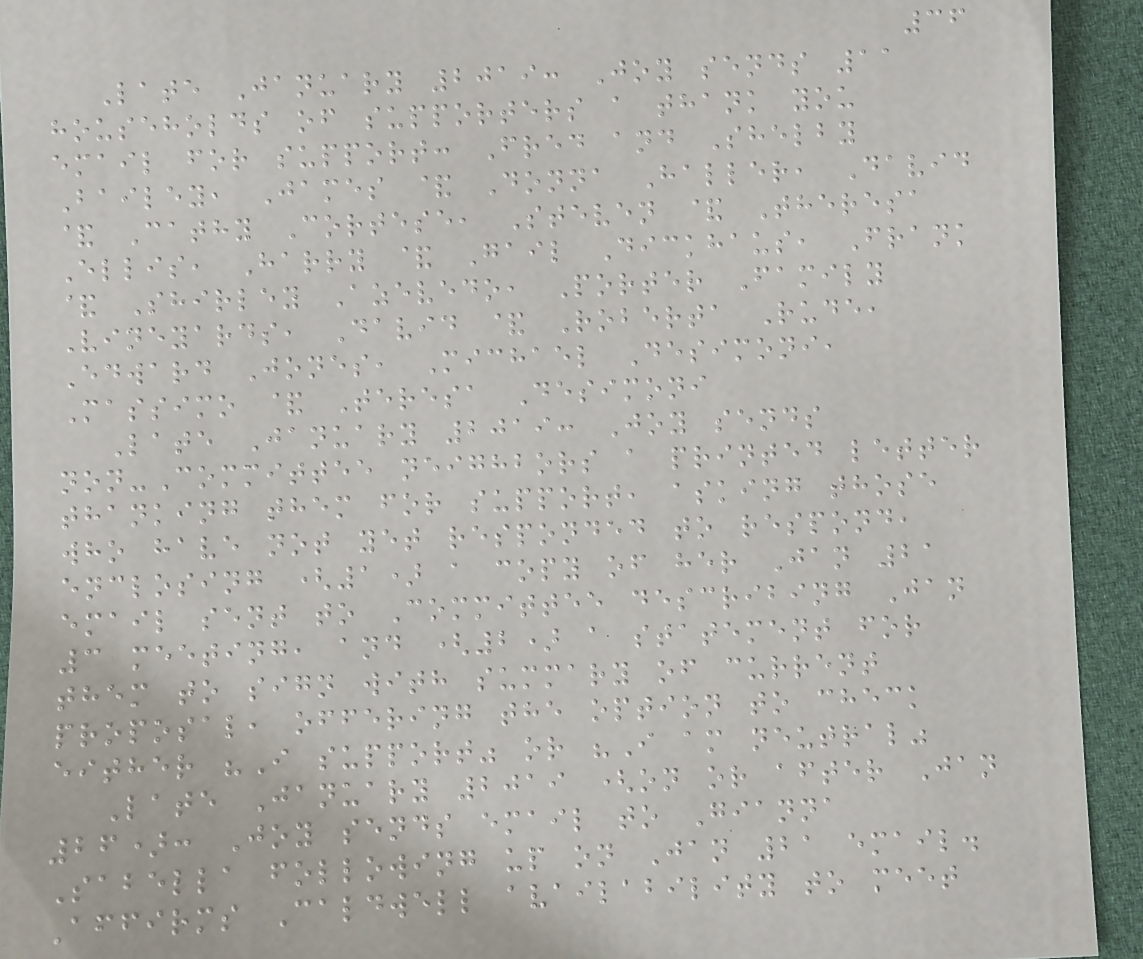36
Late January 2019: Joy sends 11
households of supporters a thank you
email for support: Fred and Shelby
Bailey, James & Donna Haller, David
& Cathy Cortese, Steven & Theresa
Ellis, Harry & Gail Dickhaus, Frank
& Shirley Azevedo, Porter Family
Vineyards, David & Roberta Rude,
Edward Jones, Michael Desimoni,
Massimo & Teresa Desimoni
Late January 2019: Joy sends
non-Committee neighbors a printed letter
thanking them for support, asking those
who have not yet responded to respond,
enclosing (1) a copy of her Jan 21
email sent to Committee describing Jan
3 meeting, and (2) a statement for
them to sign with summary of current
proposal, offering the option to check
either "I support" or "I am neutral"
Late January 2019 (on or after Jan
26): Joy sends email to Gianna
Sabella following up on Jan 21 email.
Affirms Caldwell availability to meet
